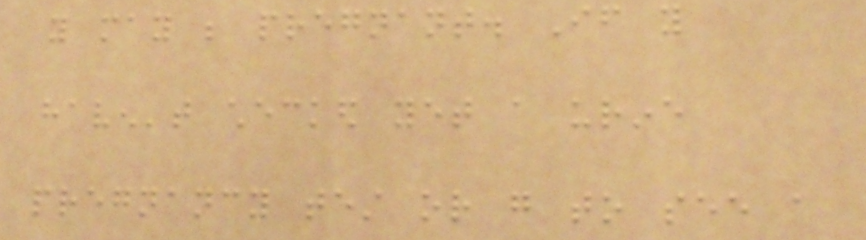you may be pregnant. If you
haven't checked yet a urine
pregnancy test or go to see a
